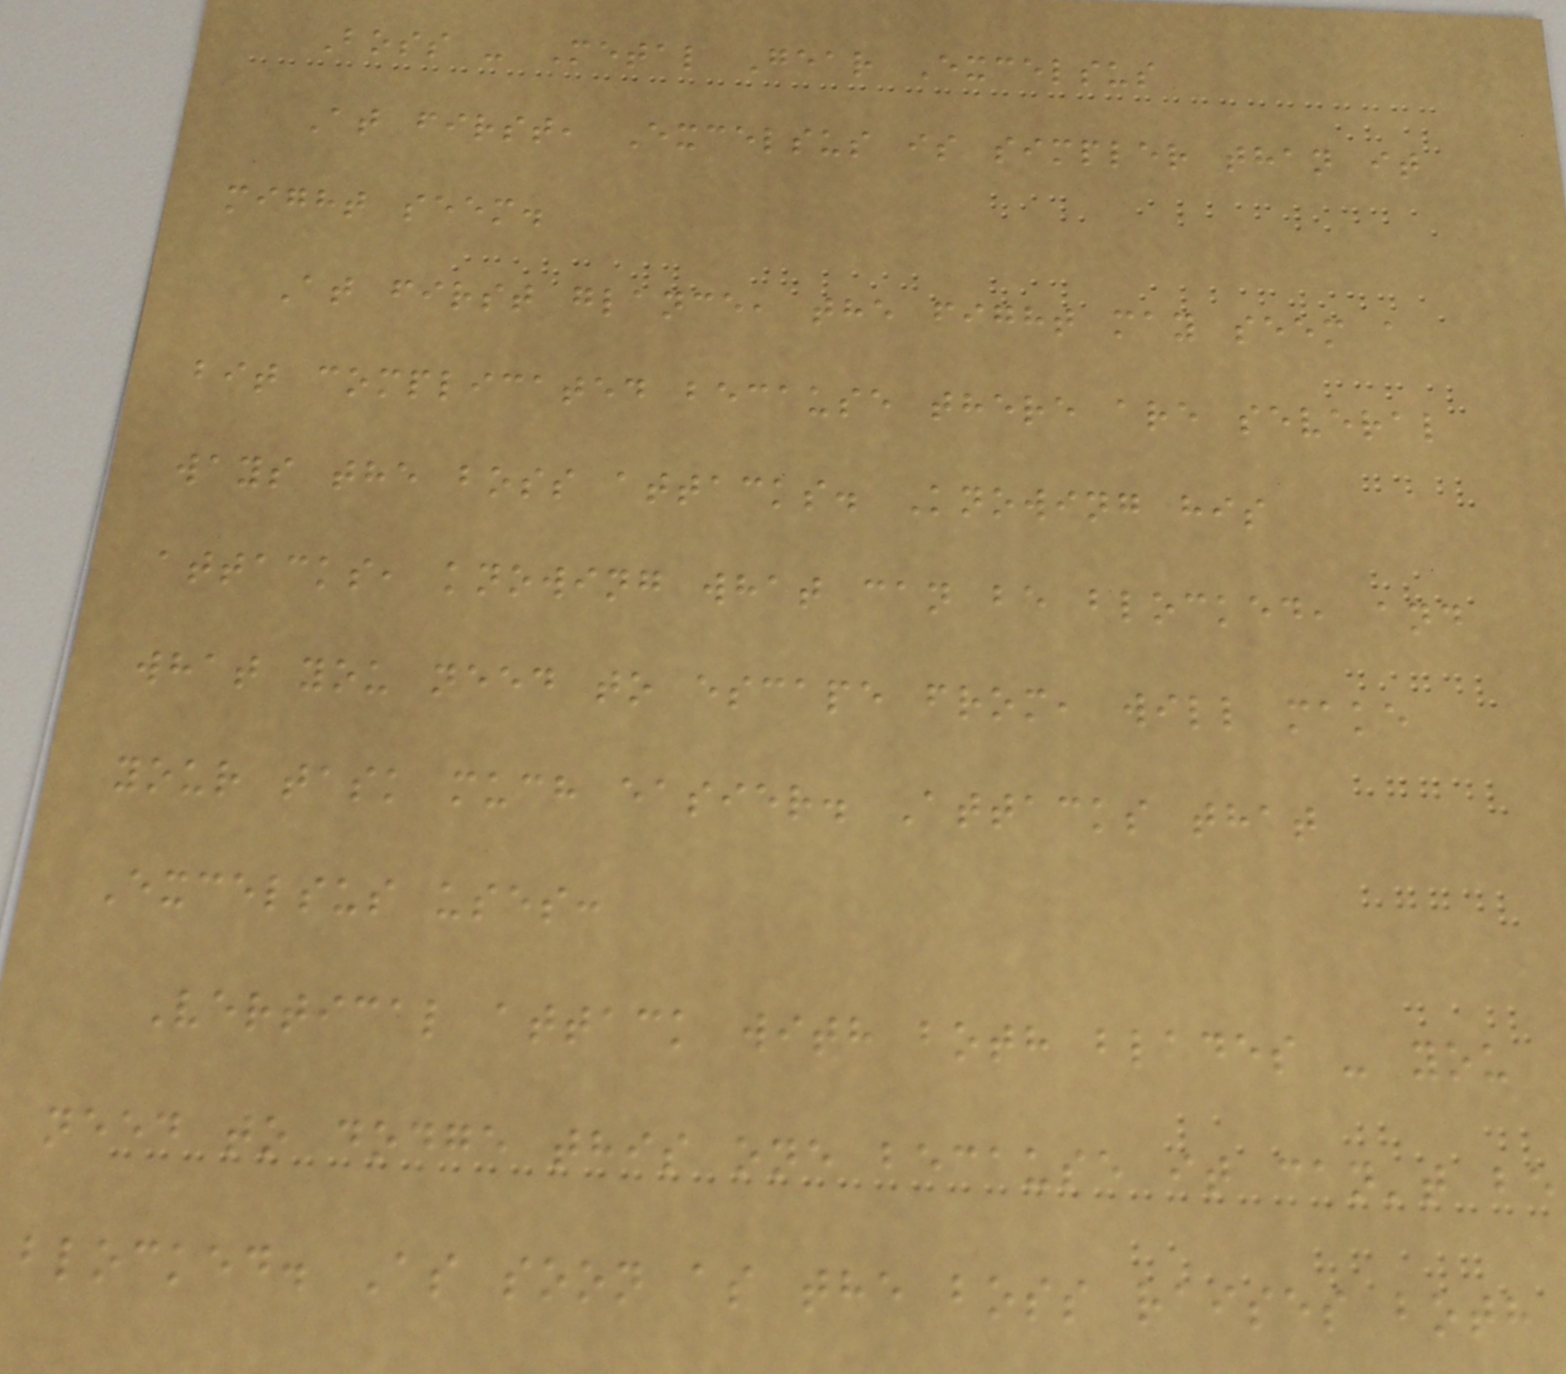Boss - Metal Gear Excelsus
At first, Excelsus is simpler than it
might seem.
At first glance, the fight may seem a
bit complicated because there are several
ways the boss attacks. Knowing his
attacks, knowing what can be blocked, and
what you need to escape from, will make
your task much easier. Attacks that
Excelsus uses:
Vertical attack with both blades - you
need to dodge this one because it can't be
blocked. As soon as the boss raises both
